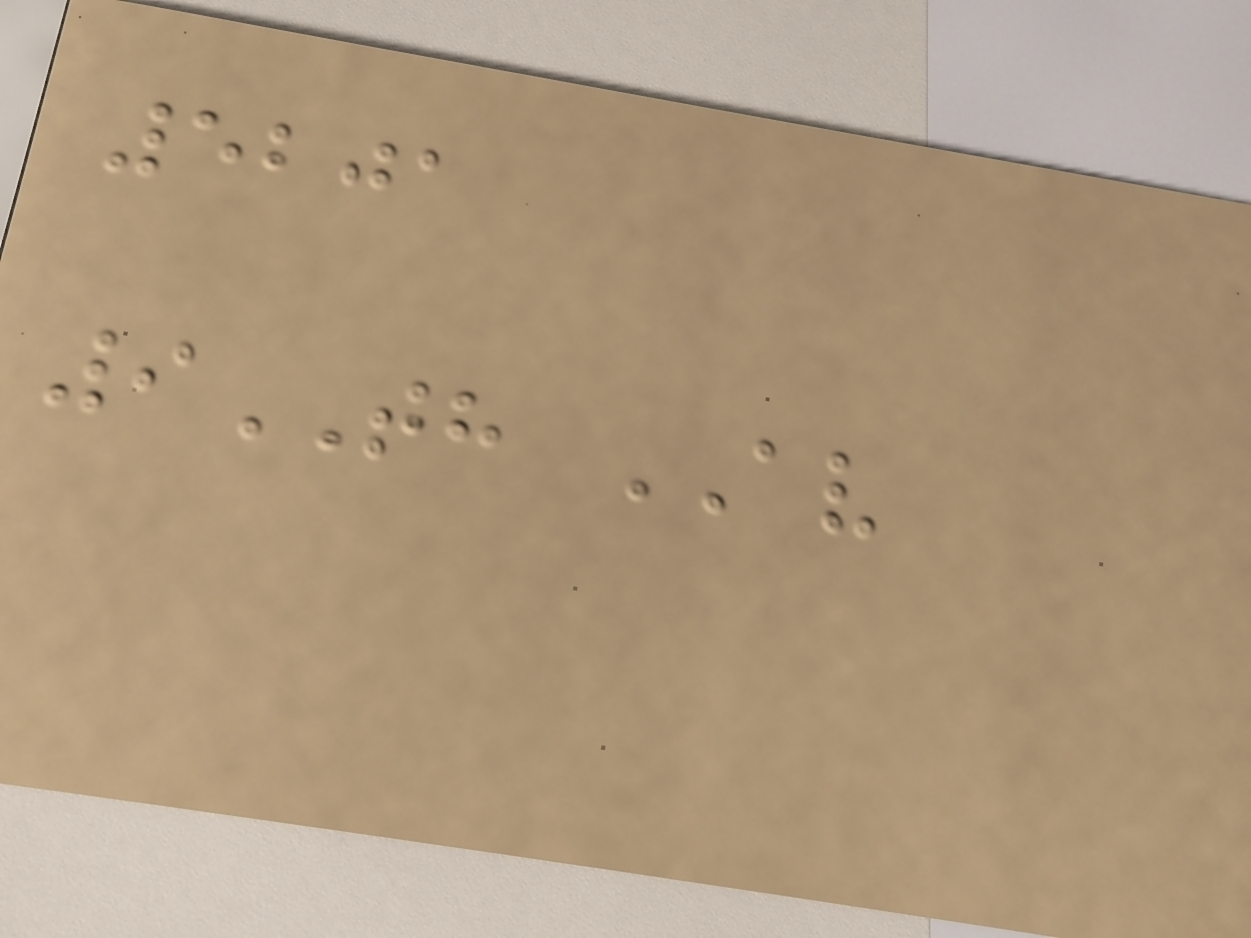5201
9TH AV
